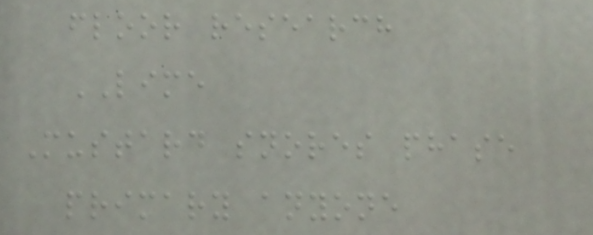floor research
LIME
Mustard snores phase
primary anyone
